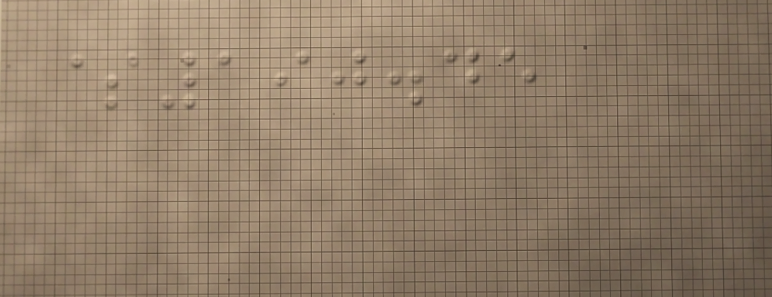$190.45
